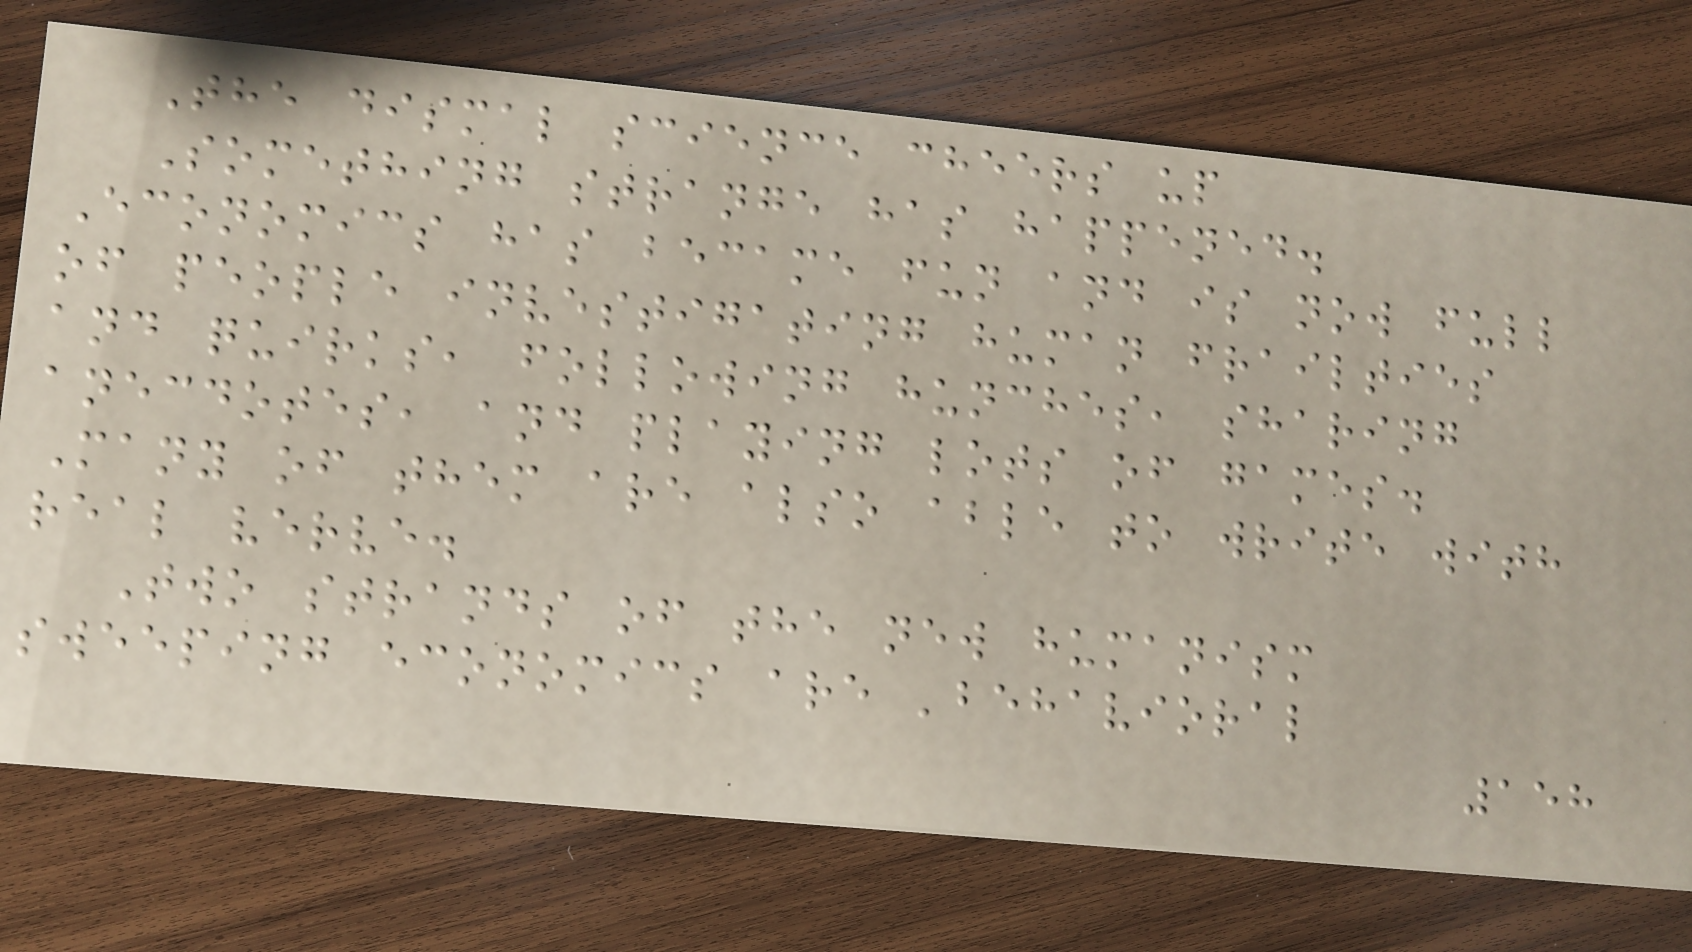The dismal science cheers up
Something strange has happened.
Economics has became fun and is now full
of people investigating human frailties
and quirks, following hunches, sharing
anecdotes, and playing lots of games.
Many of them are also able to write with
real verve.
Two strands of the new humanism
sweeping economics are 'behavioral
158
